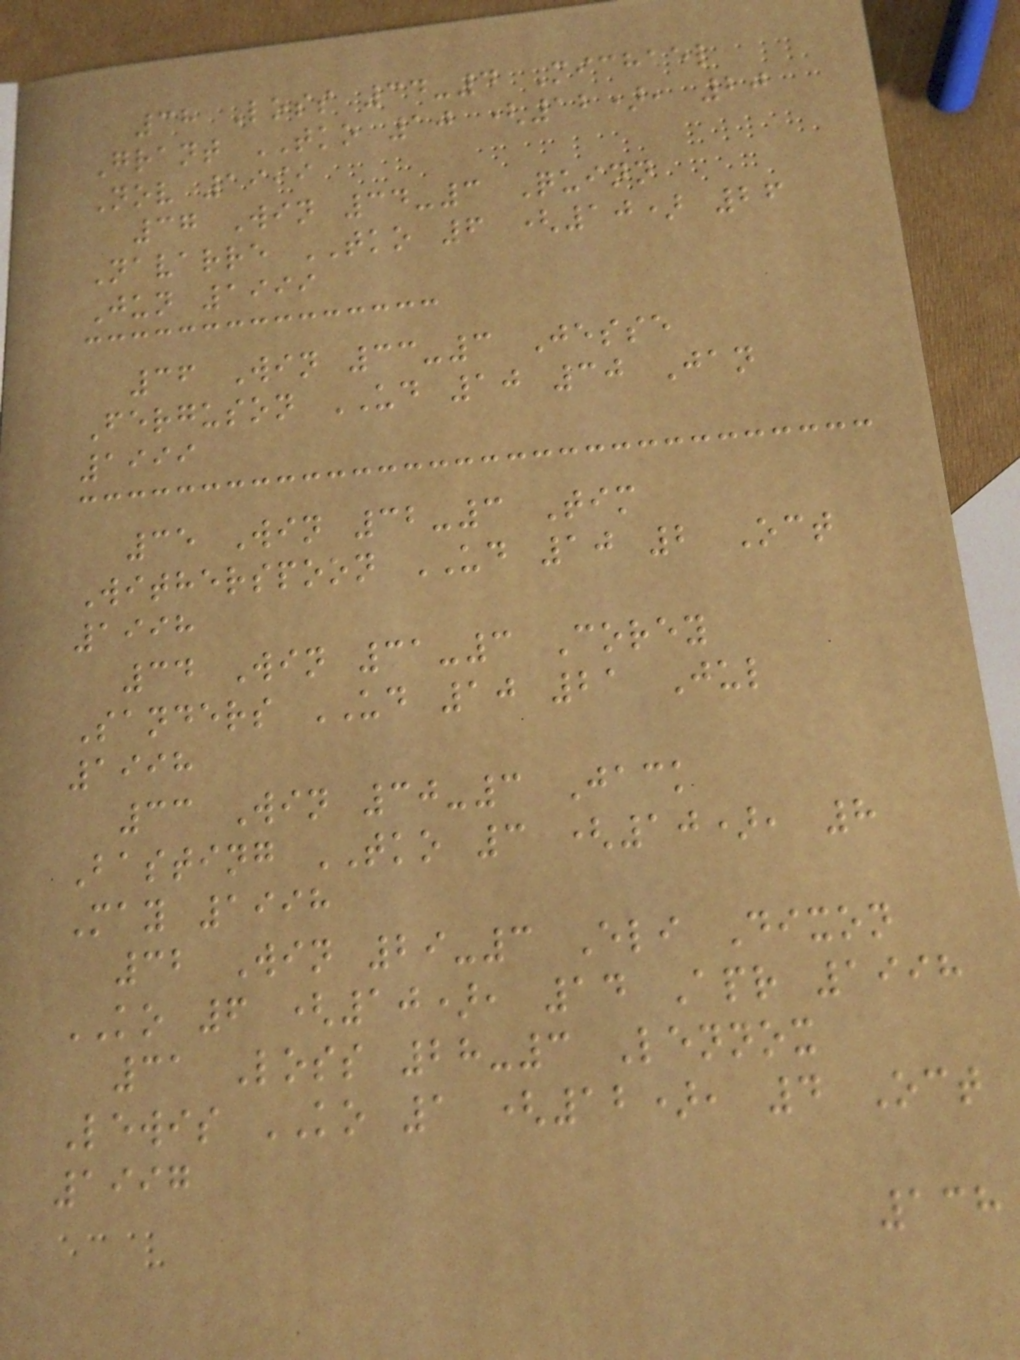38 Loss 34-4 Michael
Grant TKO 10 (12), 20
Nov 1999
37 Win 34-3 Quinn
Navarre TKO 6 (10) 26
Jun 1999
36 Win 33-3 Jesse
Ferguson UD 10 30 Jan
1999
35 Win 32-3 Tim
Witherspoon UD 10 2 Oct
1998
34 Win 31-3 Corey
Sanders UD 10 21 Jul
1998
33 Win 30-3 Jack
Basting TKO 3 (10), 8
May 1998
32 Win 29-3 Eli Dixon
KO 6 (10), 14 Apr 1998
31 Loss 28-3 Lennox
Lewis KO 1 (12), 4 Oct
1997
138
